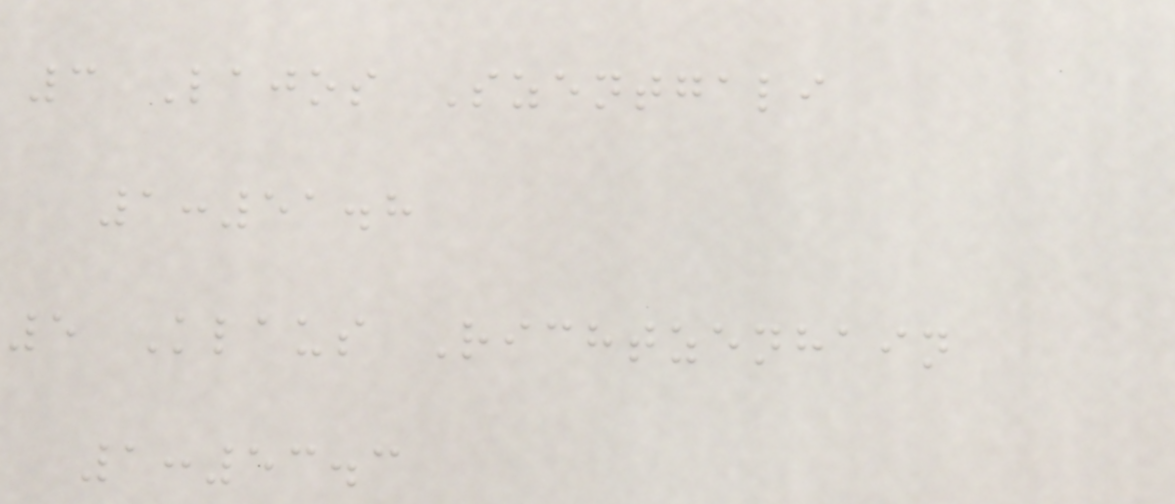3 Lajos Szentgali
1:51.8
5 Klaus Richtzenhain
1:53.3
